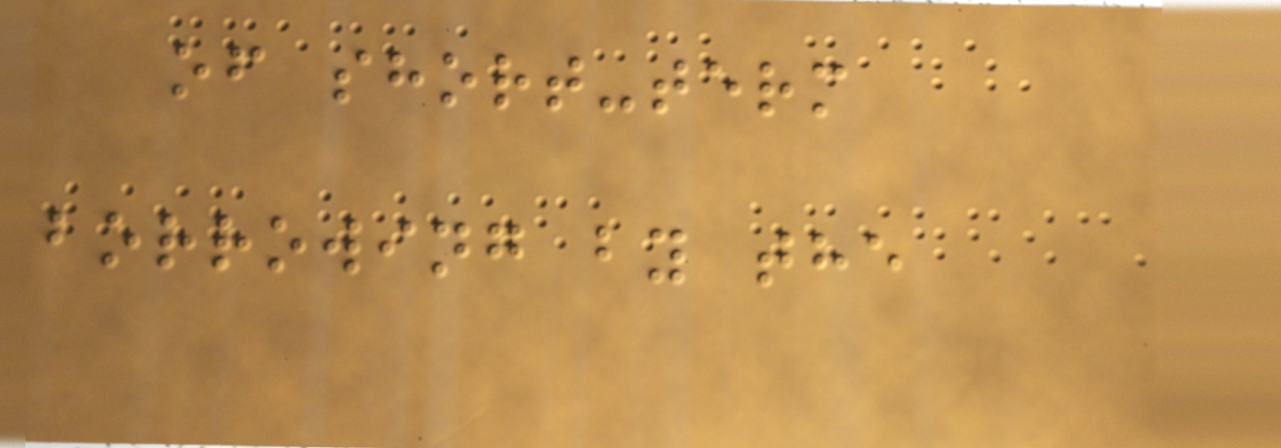of short-term
borrowing by the
